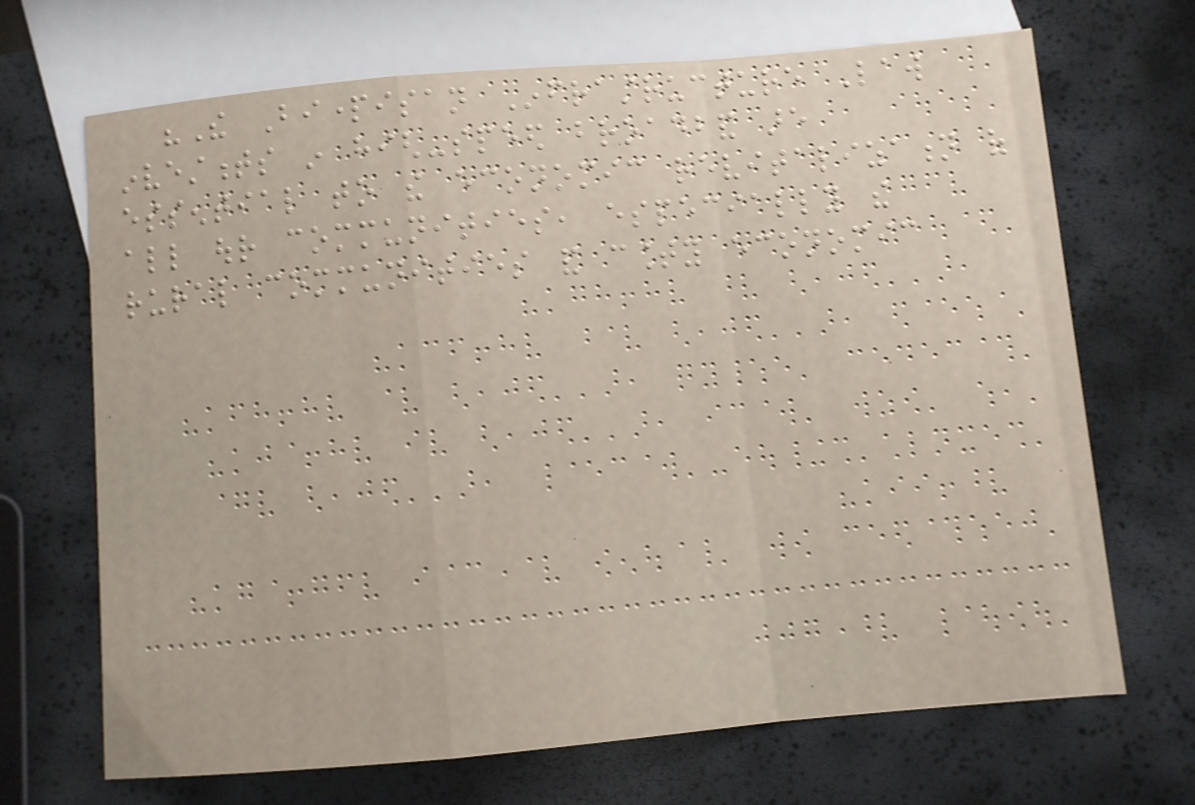"The Bipartisan Infrastructure Law
investments in high-speed broadband are
essential to the economic revitalization of
all our communities, especially the
rural communities and county economic
